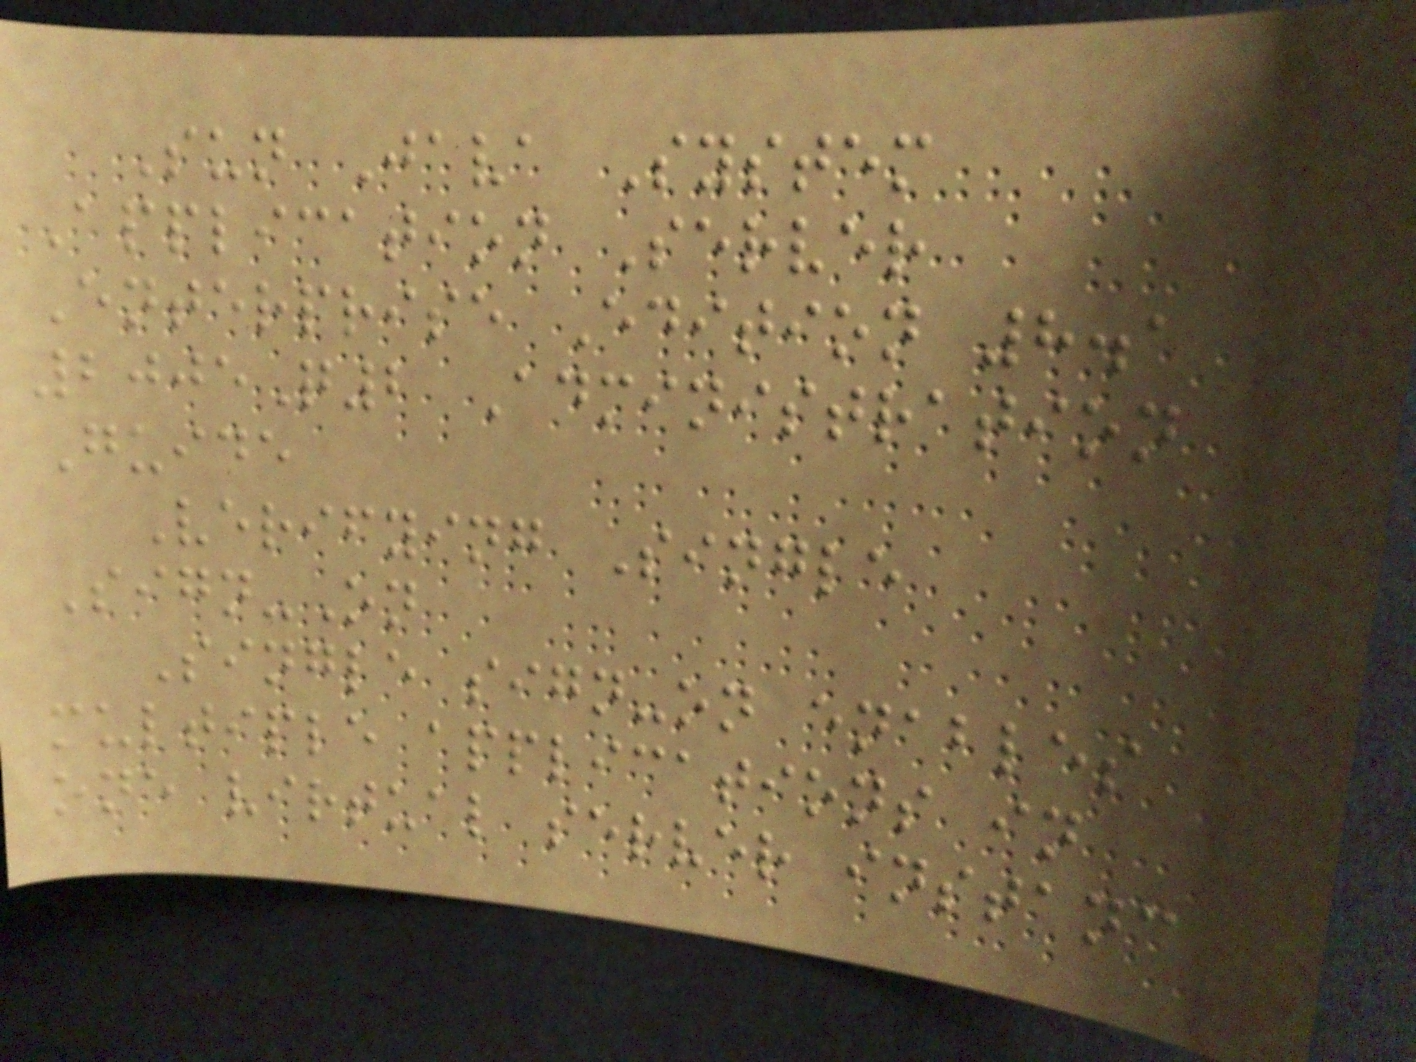Sun Java System
Application Server
Enterprise Edition 8.1
2005Q2 Administration
Guide
Verifying Single
Sign-On
Single sign-on enables
multiple applications in
one virtual server instance
